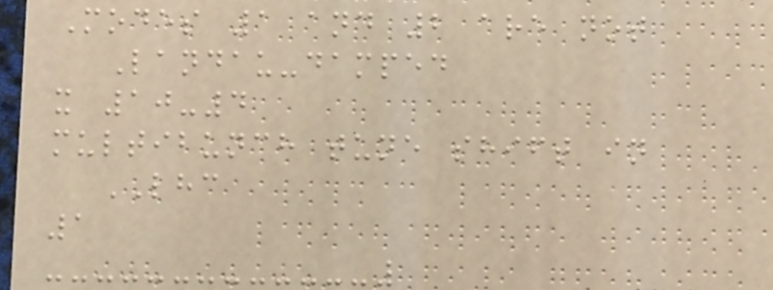Modes 1 and 2 are not
Landau-damped
x 10-4
multibunch tune shift in
LHC
1
